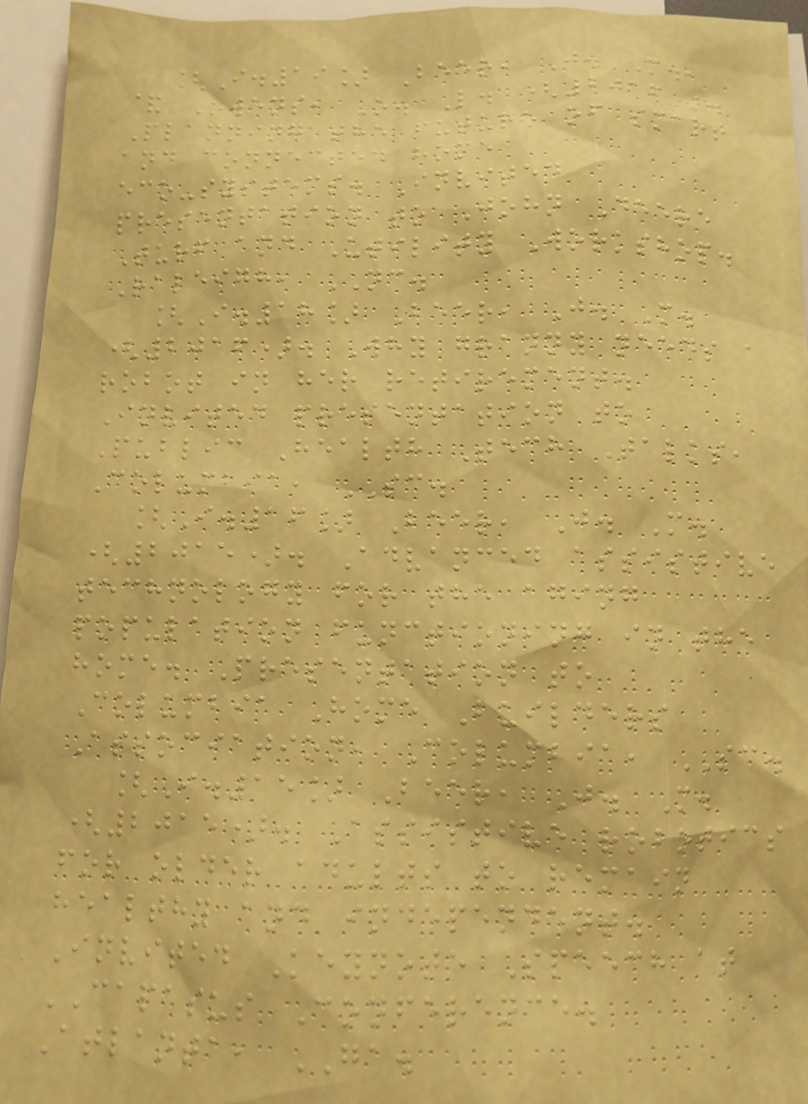[I.19] Beer, J. M.,
& Owens, O. L. (2016).
Planning the future of smart
and connected home
eco-systems. Invited
presentation to John Deere
Turf and Utility Workshop.
Raleigh, NC.
[I.18] Beer, J. M.
(2016). Why granny needs a
robot in her retirement.
Invited presentation to
Public Health Tech Talks,
Columbia, SC.
[I.16] Beer, J. M.
(2015). Advanced assistive
technology for the aging
population functioning in the
home. Presentation to
Columbia Home Builders
Association, Columbia, SC.
[I.15] Beer, J. M.
(2015). Assistive robotics
for older adults to remain
healthy and independent.
Invited Keynote Speech at
CAPASUS Conference.
Atlanta, GA.
